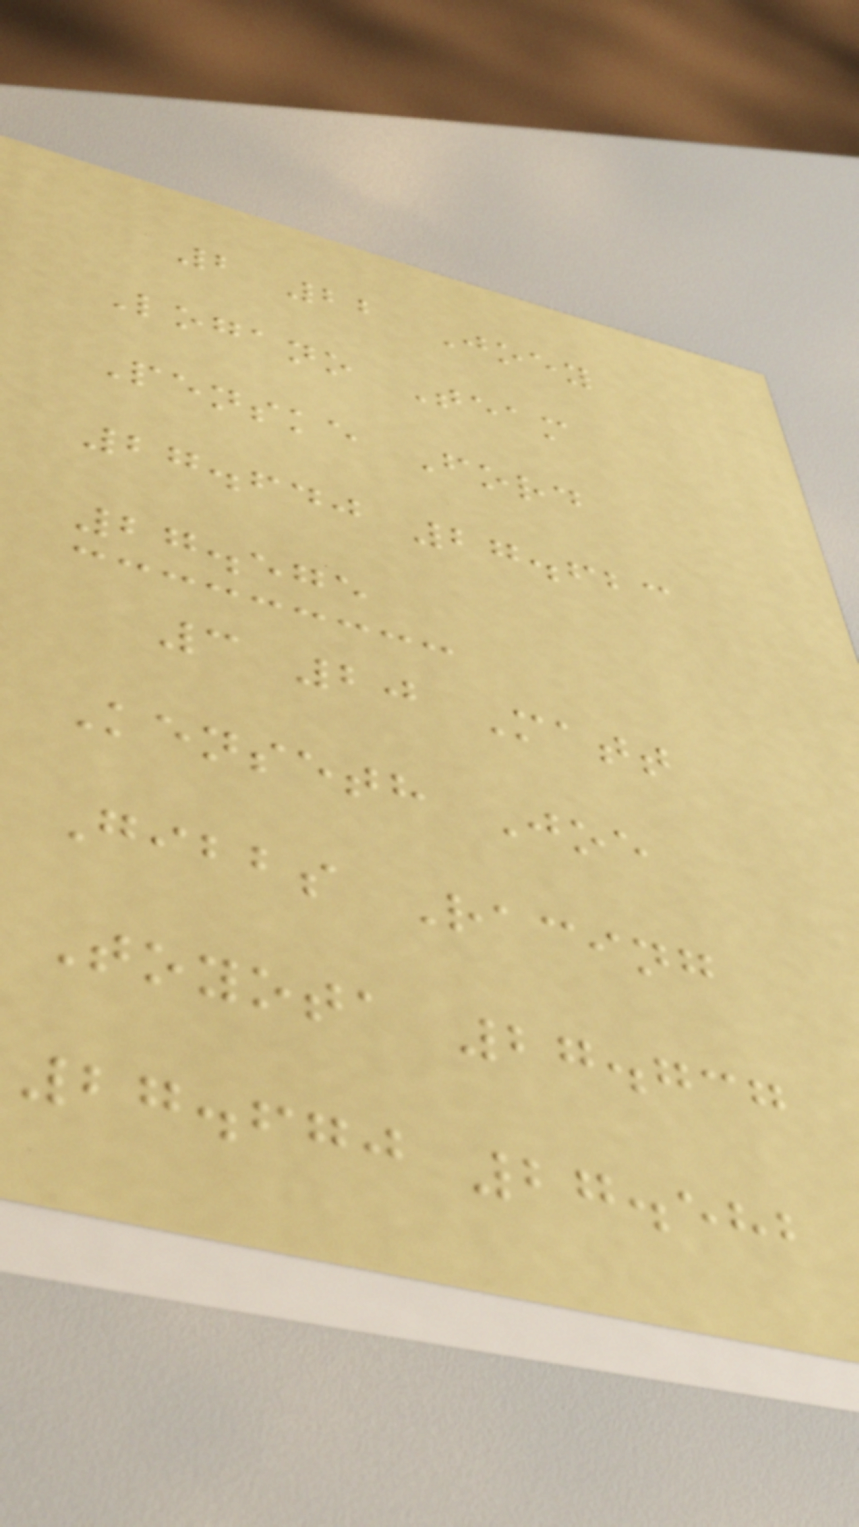2 22 Joey
Logano Team
Penske Ford
27.640 27.623
27.575
3 20 Matt
Kenseth Joe
Gibbs Racing
Toyota 27.737
27.670 27.582
